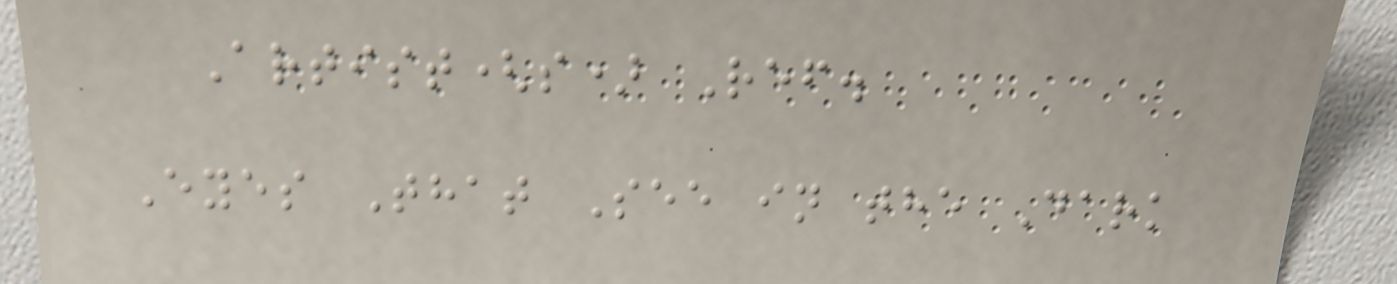Artist(s) Ref.
Eyes That See in the Dark
